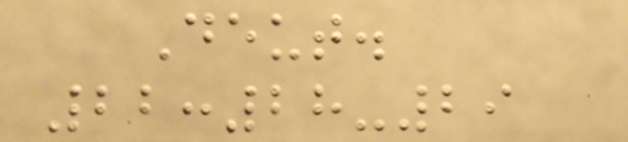Deut.
22:28-29
